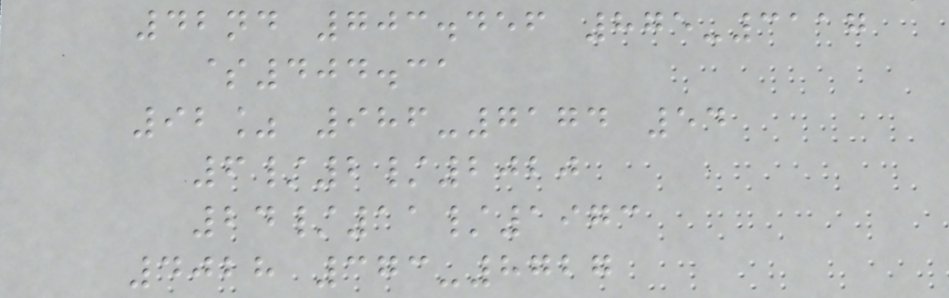42nd 703.456 875-3117
$404.31
92% 986-7174 54
6/2/2020
24/11/1973
4028 373-8727
